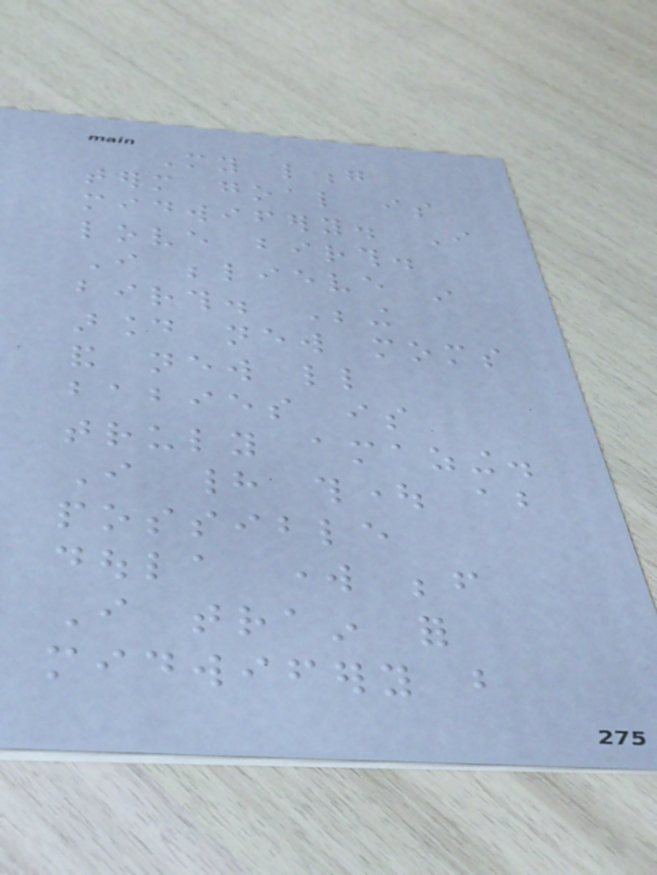My long
term goal is
midwifery. I
love birth.
I believe in
birth. Being
around new moms
and new little
babies is
truly amazing.
I had thought about
possible
doula work before
I train for
midwifery but
